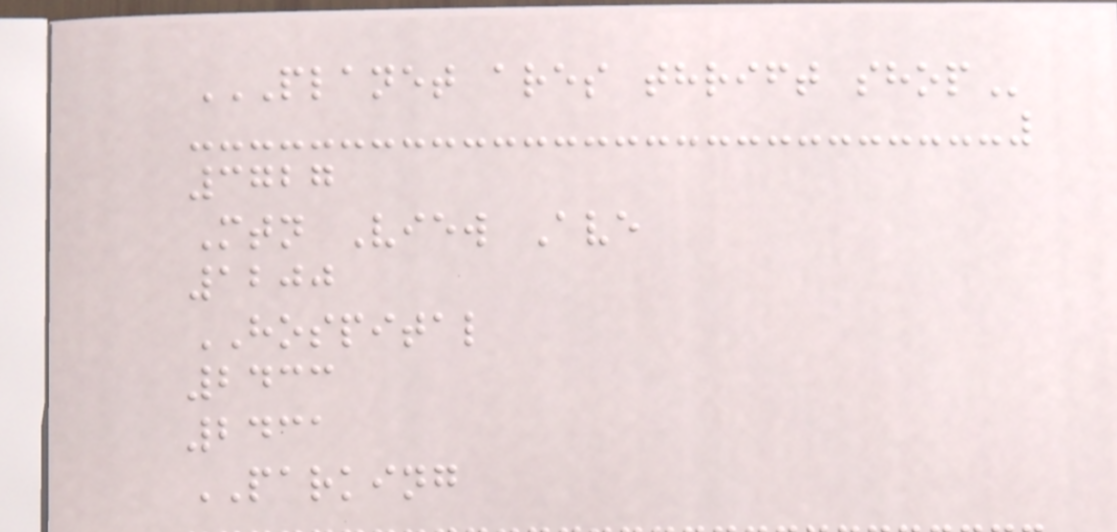PLANET ARES THRIFT SHOP
3727
Mtn View Ave
1200
HOSPITAL
2433
2431
PARKING
